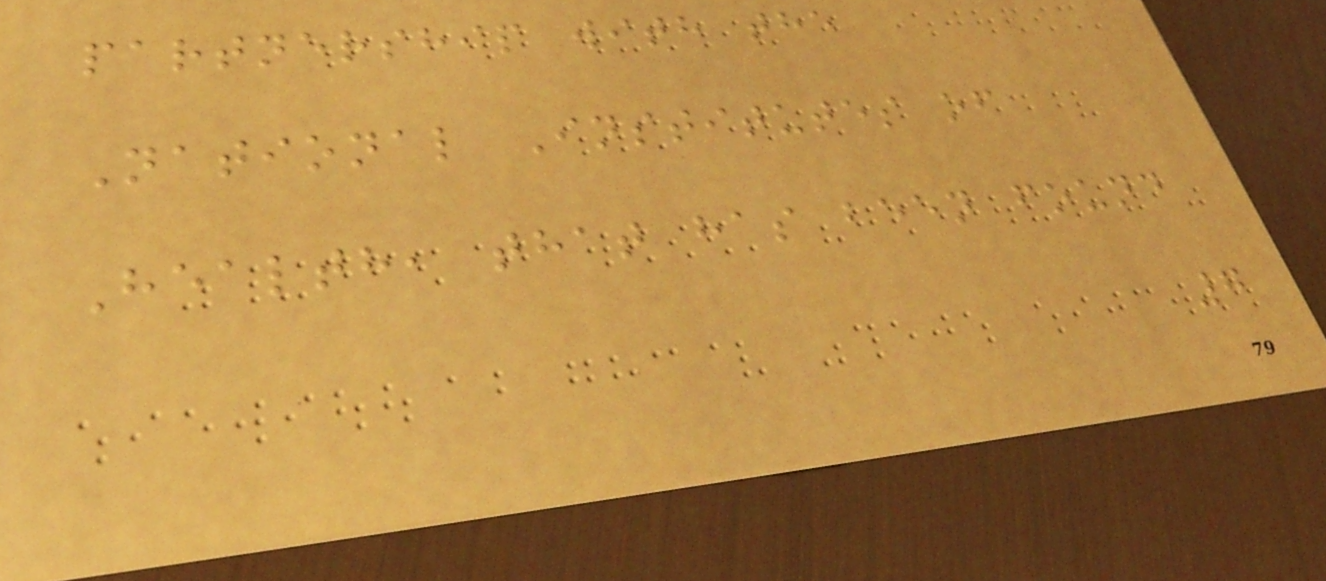partnership with the
National Institutes of
Health, that has been found
7
